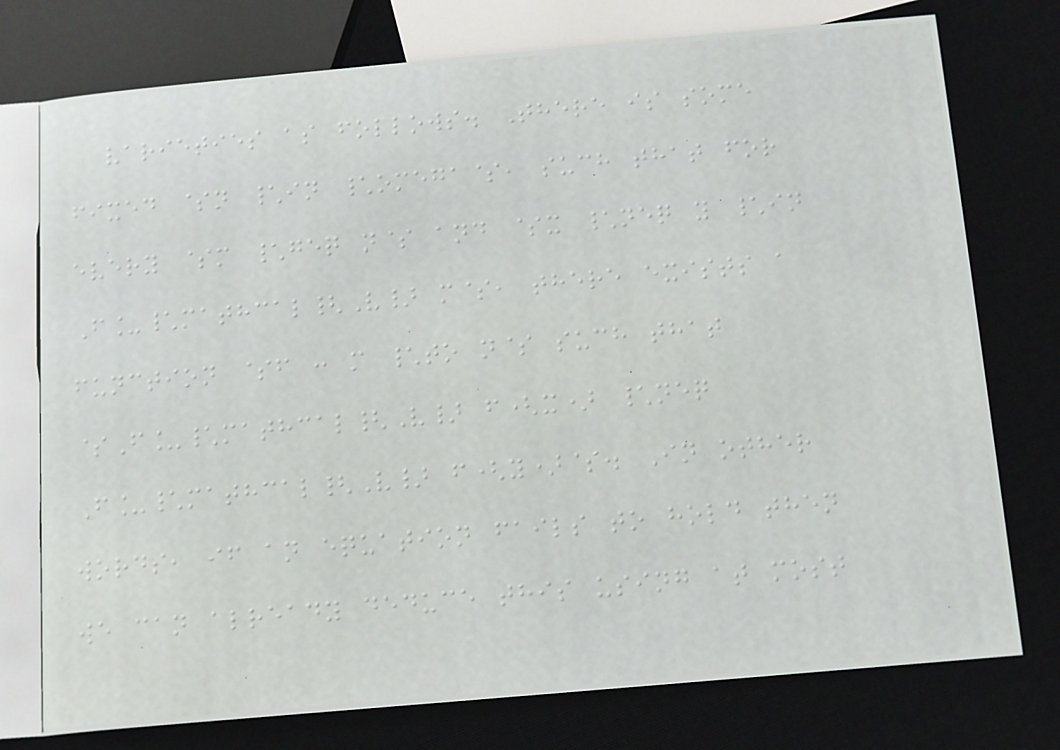varieties as follows. There is some
fixed $n \in \omega$, such that for
every $m \geq n$ and $x \neq y \in
F_\mathcal{V} m$, there exists a
function $f : m \to n$ such that
$F_\mathcal{V} f(x) \neq
F_\mathcal{V} f(y)$. In other
words, if an equation fails to hold then
we can already deduce this using at most
